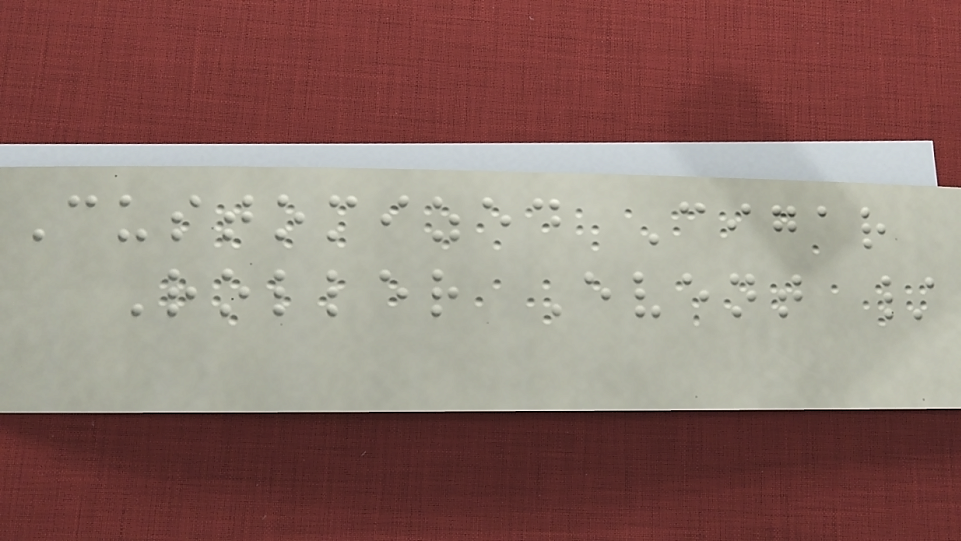Customized Cigar
Roller Event /
